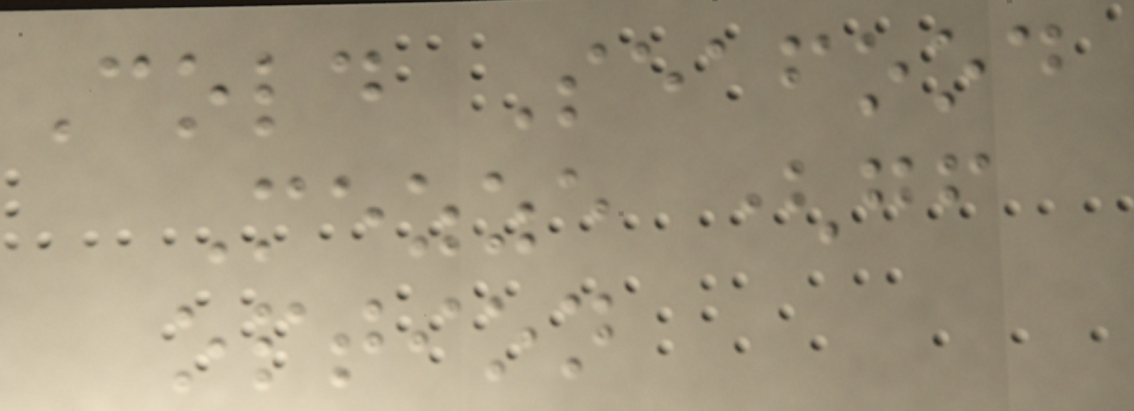Cold Seafood
Mezze (gf
option
